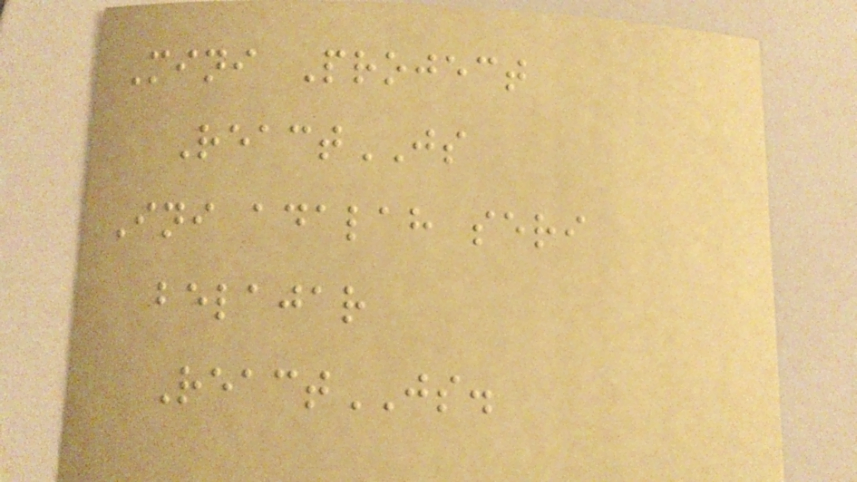Mini Project
ReactJS
Ini adalah seri
belajar
ReactJS.
